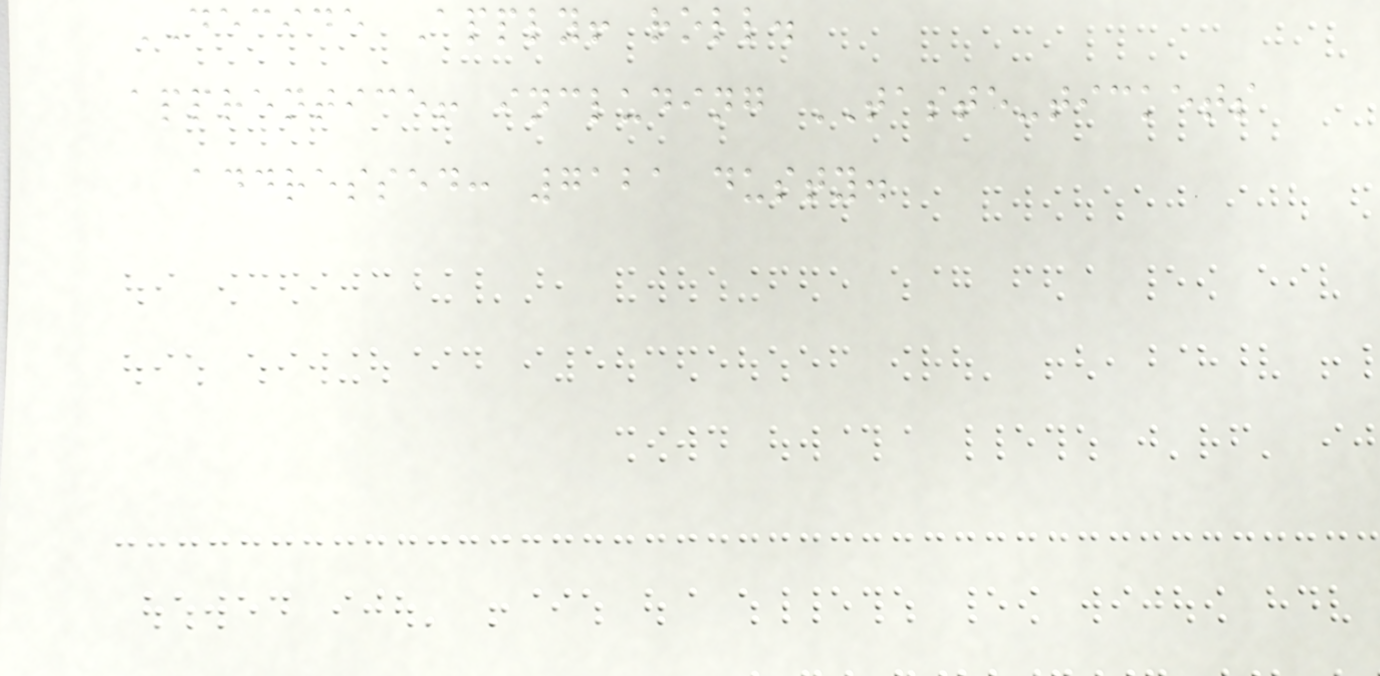DECIDE Apply! roll.
apprentice! including TASTE-tickets
addressed: 7121 dusty.
